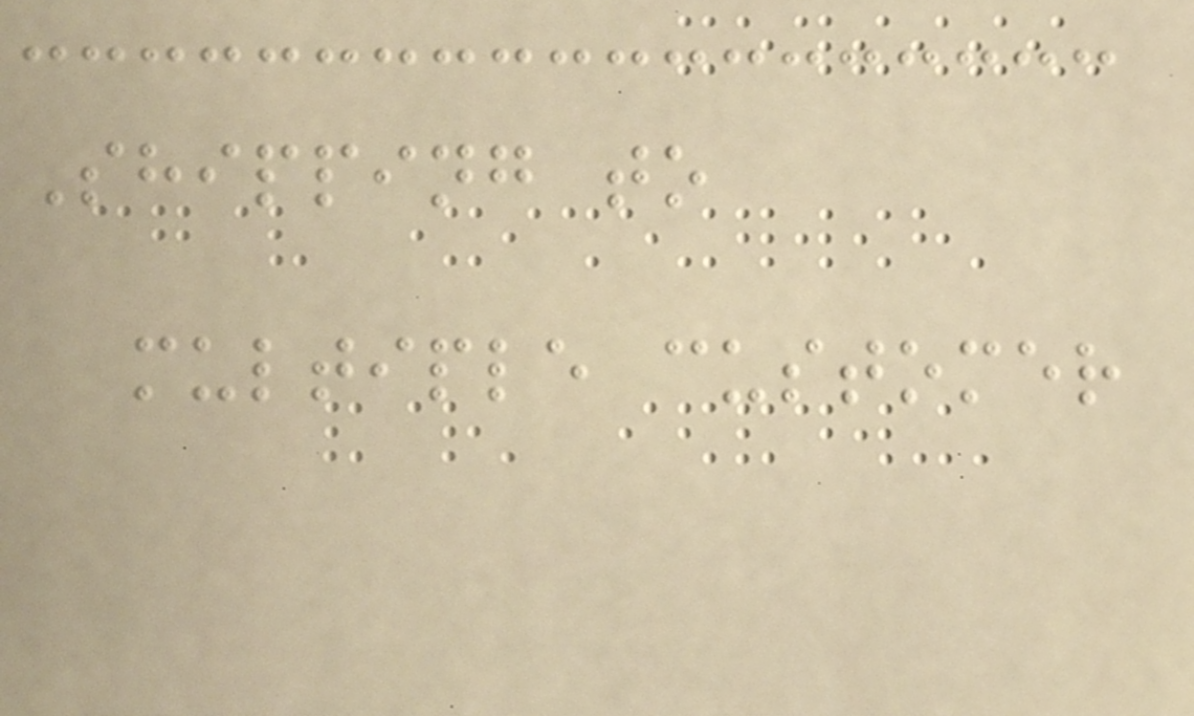Shipping to
multiple customer
